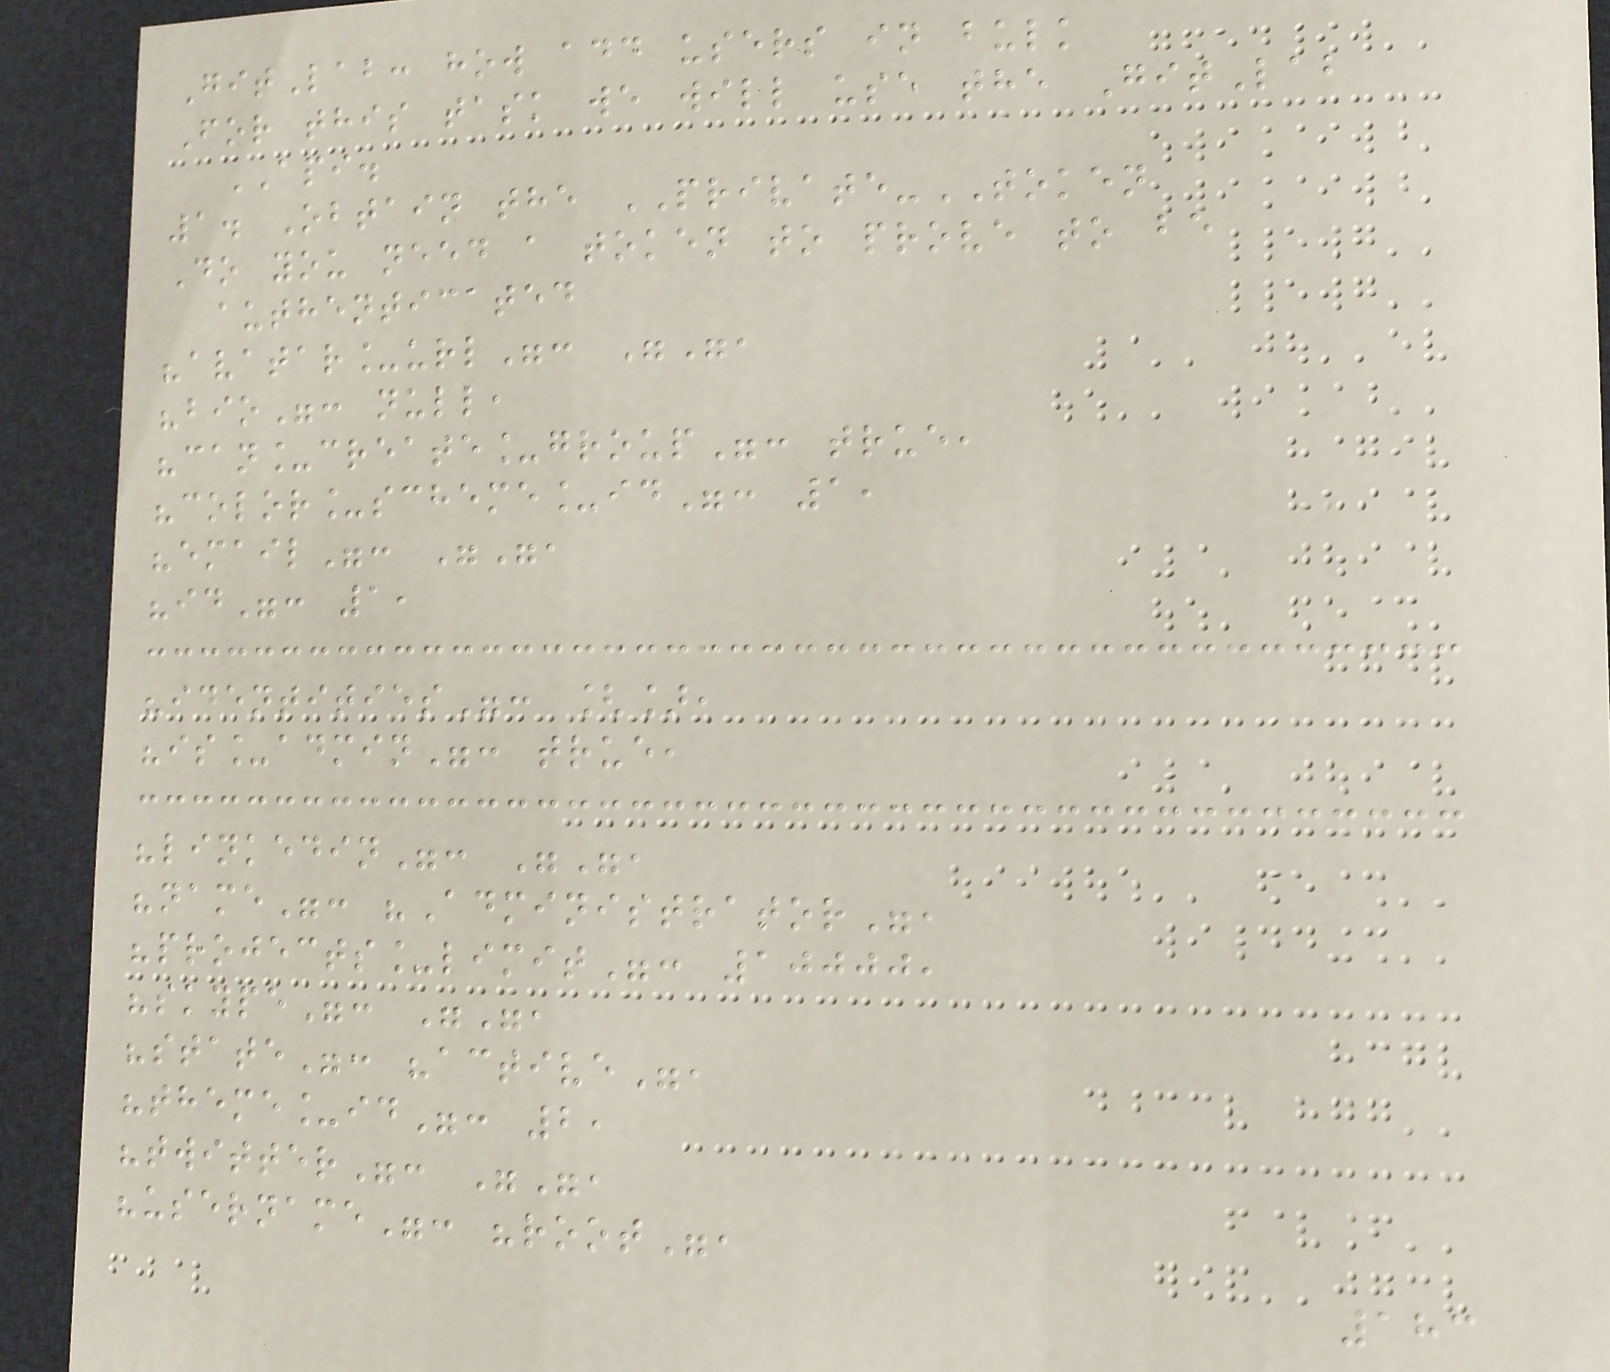GitLab: how add users in bulk
For this task we will use the GitLab
API.
1. Obtain the PRIVATE-TOKEN
Do you need a token to prove to be
authenticated
"avatar_url": "",
"bio": null,
"can_create_group": true,
"color_scheme_id": 1,
"email": "",
"id": 1,
"identities": [],
"is_admin": true,
"linkedin": "",
"name": "Administrator",
"projects_limit": 10000,
"skype": "",
"state": "active",
"theme_id": 2,
"twitter": "",
"username": "root",
183
